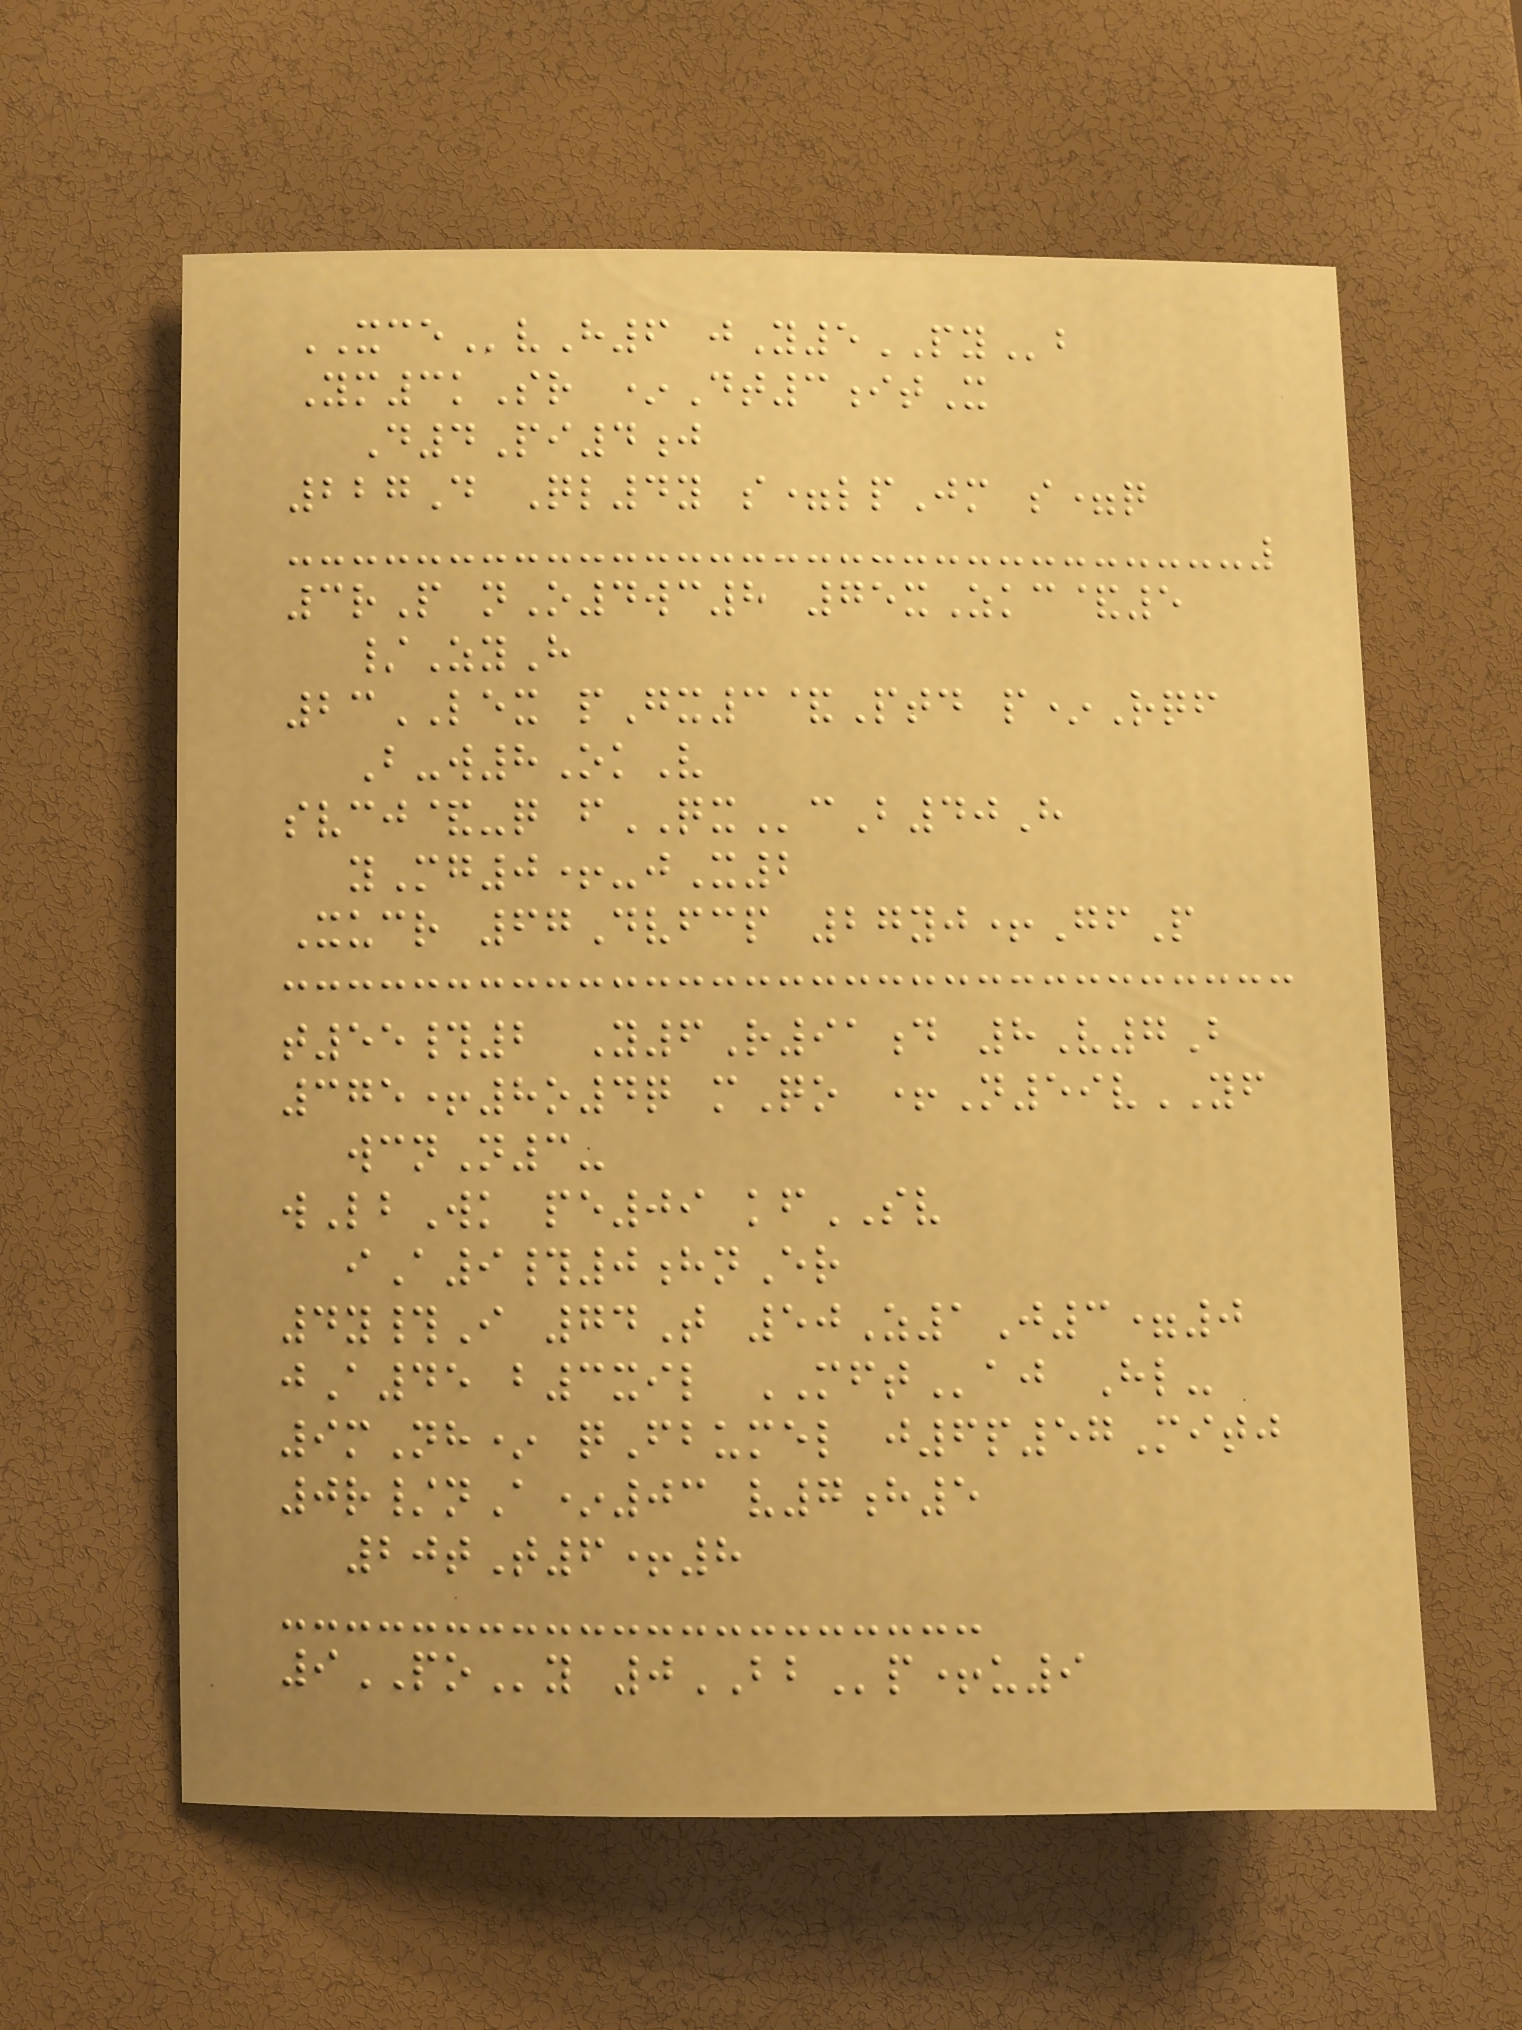XCEvH6 jY5PYb
Ym3kSr *Dt3itX
D4Pi4j
227D Ql4y s=lpJm s=q
3rP nO4wc8 75xZkc&5
/ZyH
23LEX pGx3&Ptd p*Rqf
B-w8OkV
svcj&-q fQXcB40H
yMg0+-jX2
Xucr 67Dvfcp 27yj+GfP
t55#2 Y6R91d 8V7B
375+8o4q mQo +N59vYF
wcnN3-
wLbWk pe09 kfSV
iA9#0hnEr
4y#I 74T 50Z1J3=0
jA45 b3xil MFTaj Hl-
9mNh* qFbumel j6p57Mitj
0r/nA*03 v7h5
20tT6+8
9POy 0BBp+u9
